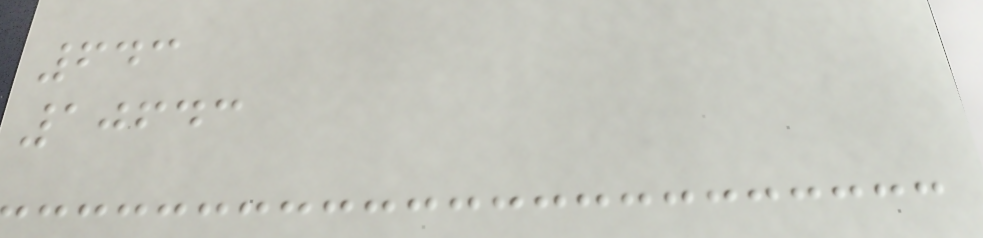643
10643
